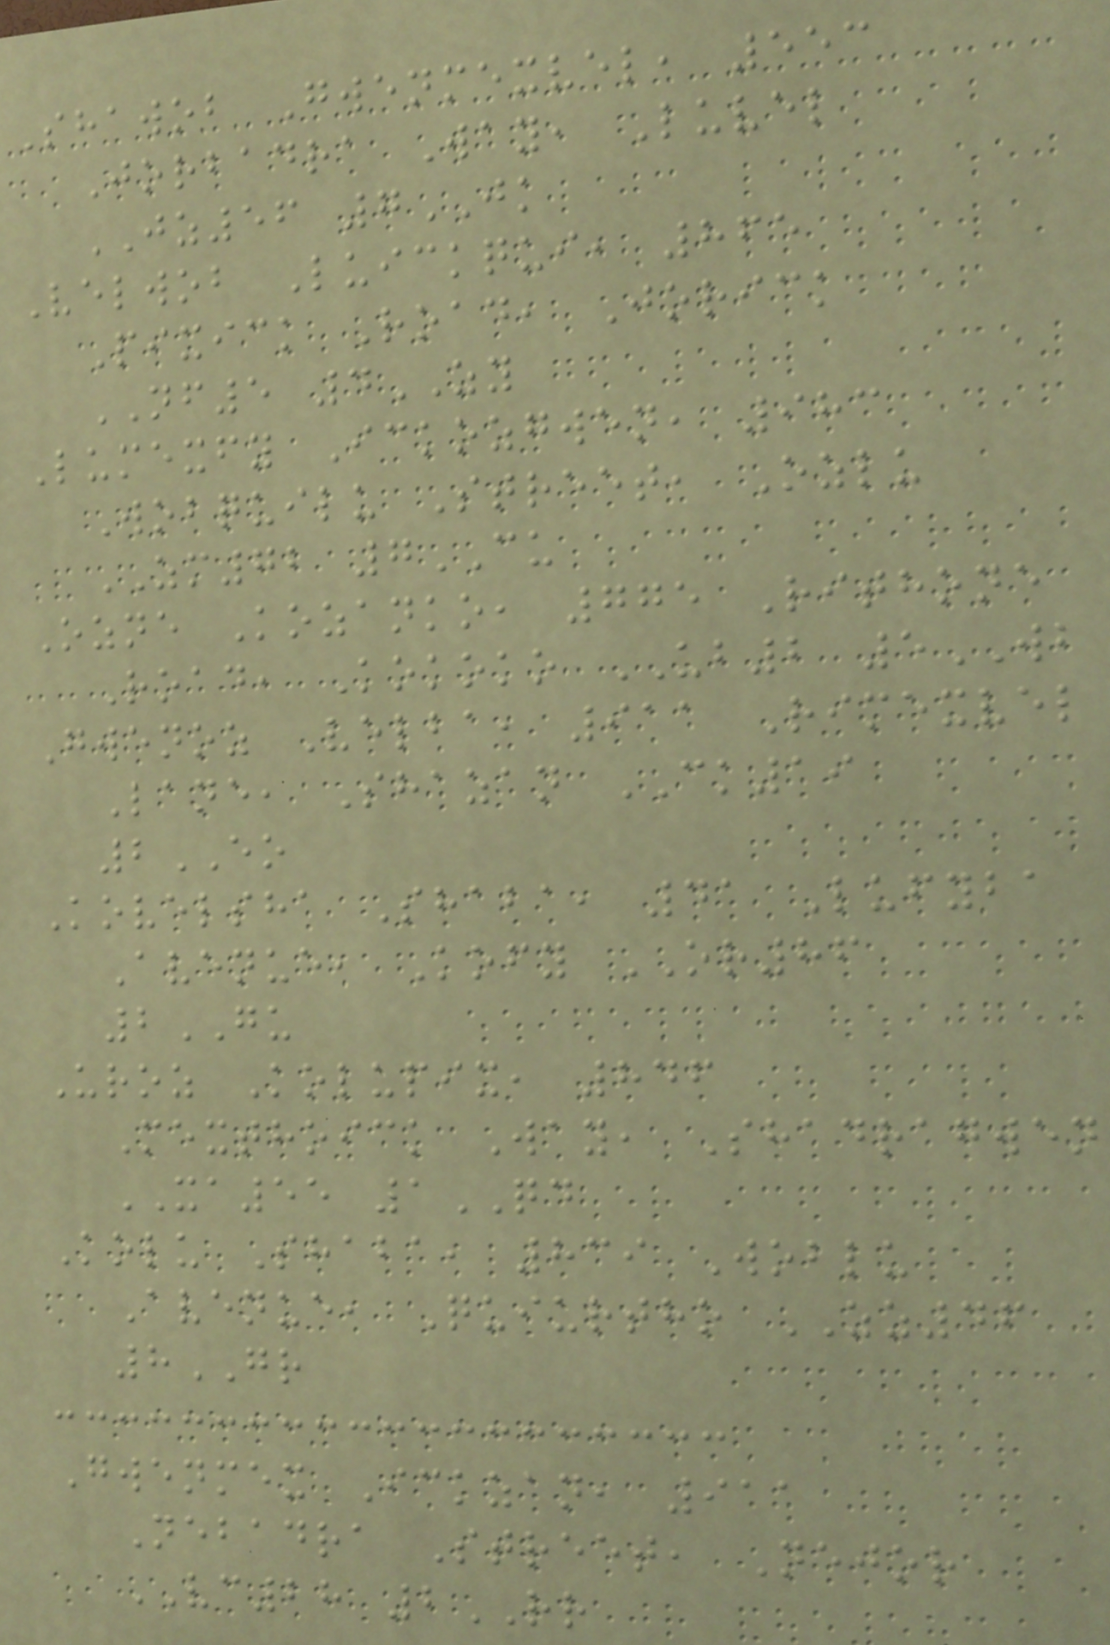Shawob Gwenmexvel, 553
Jorbadra Way, Luvel
JZ56 7JK
Velwob Luickqui, 865
Pixick Road, Jorick
NF5 4ZY
Lumexfy Ickozgwen, 983
Wobquilu Street, Ozlu
ZM72 7CU
Ozne Kozanko, 775 Rithone
Road, Kokoko UB2 5WB
Gwenoz Velba, 911 Rimexvel
Lane, Shazan CK19
2EO
Kovelsha Shaba, 41 Lufyba
Avenue, Kofy OR86
2GU
Uroz Kolupix, 846
Mexthoick Way, Shadragwen
XA55 1QD
Kolu Shaba, 839 Woblu
Avenue, Quiurtho ZZ46
8GR
Gwenmex Ickzan, 911
Nebadra Street, Nejor
VC28 2RR
